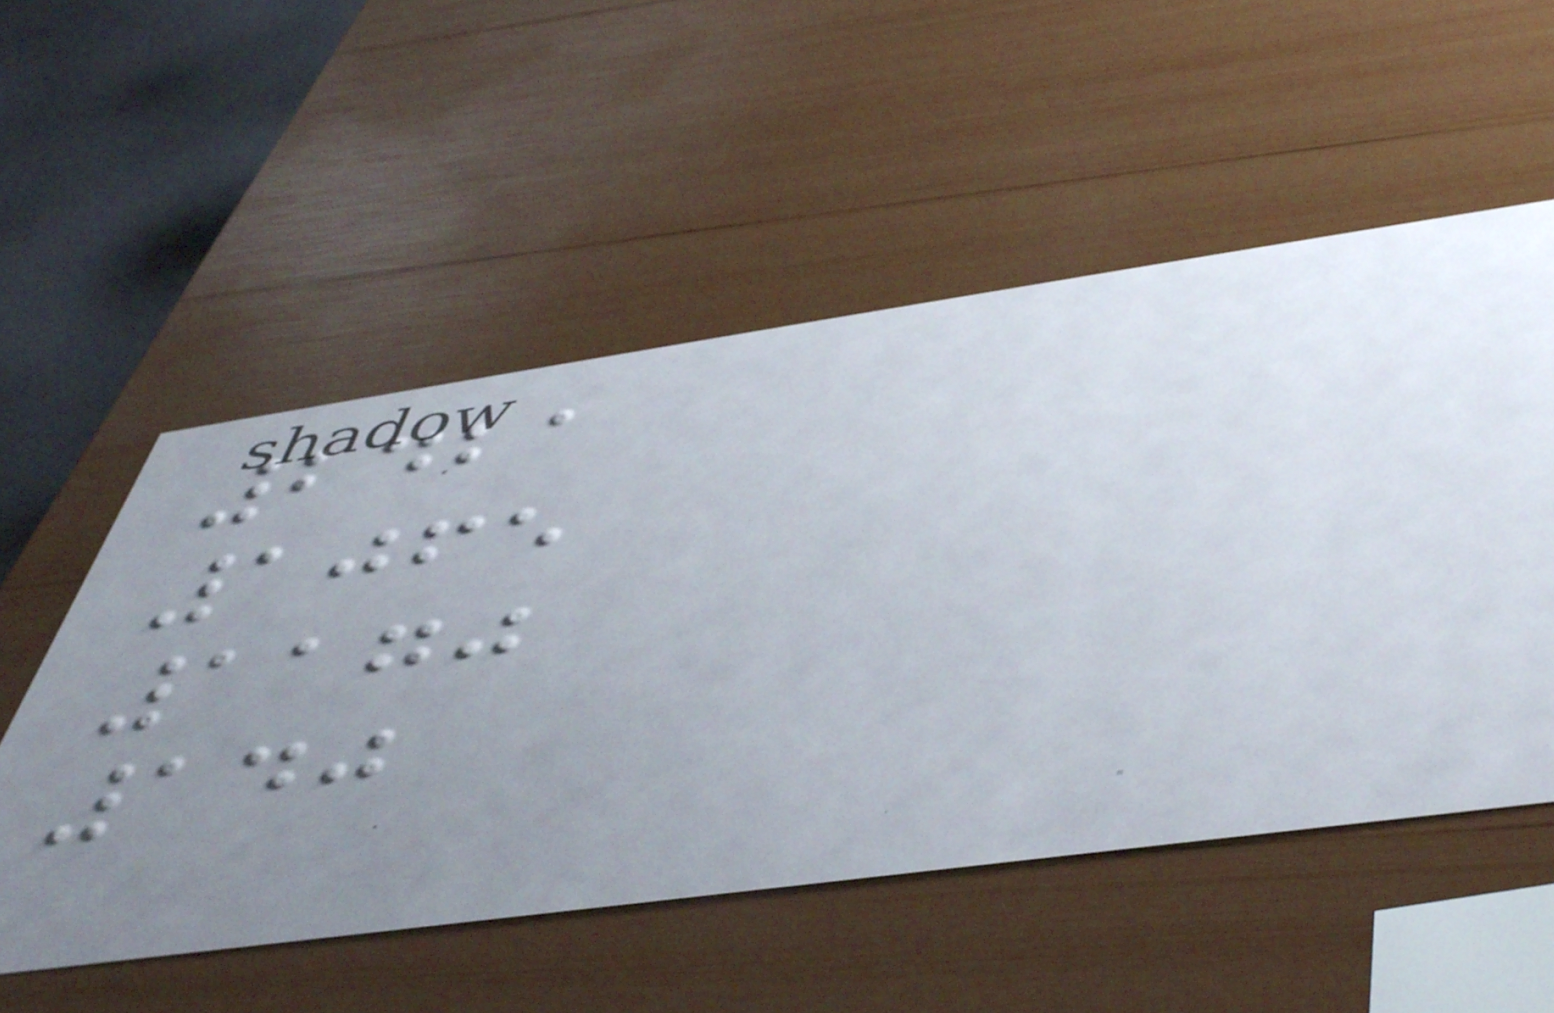2421
1065
1170
140
